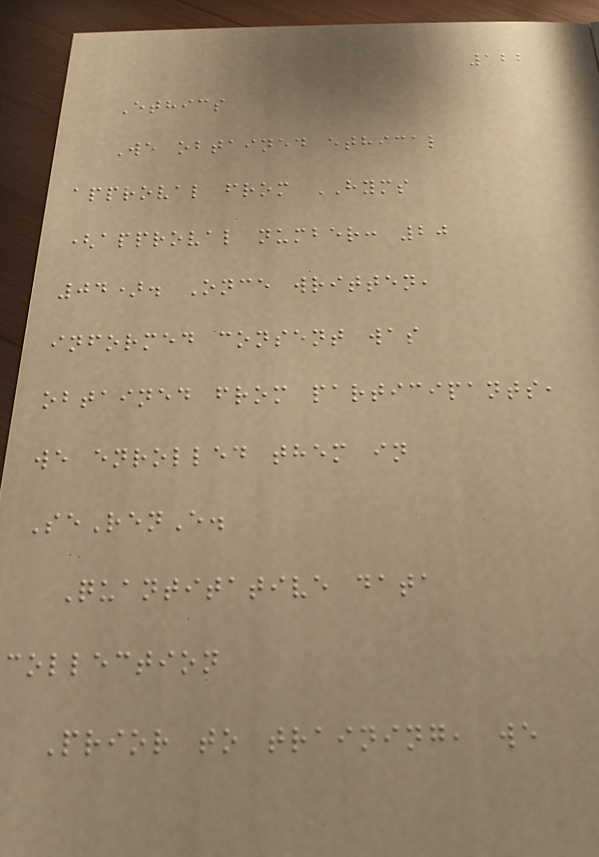122
Ethics
We obtained ethical
approval from HYMS
(approval number: 20
04). Once written,
informed consent was
obtained from participants,
we enrolled them in
SeRenE.
Quantitative data
collection
Prior to training, we
